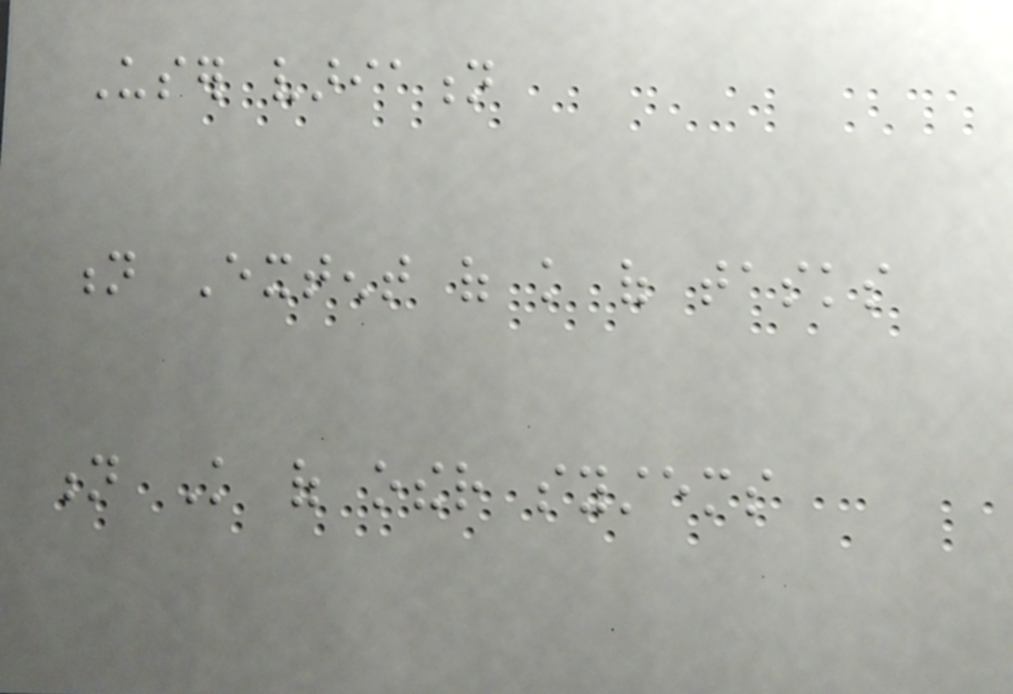User variation
n Extent of knowledge of tasks
n Knowledge of other systems
